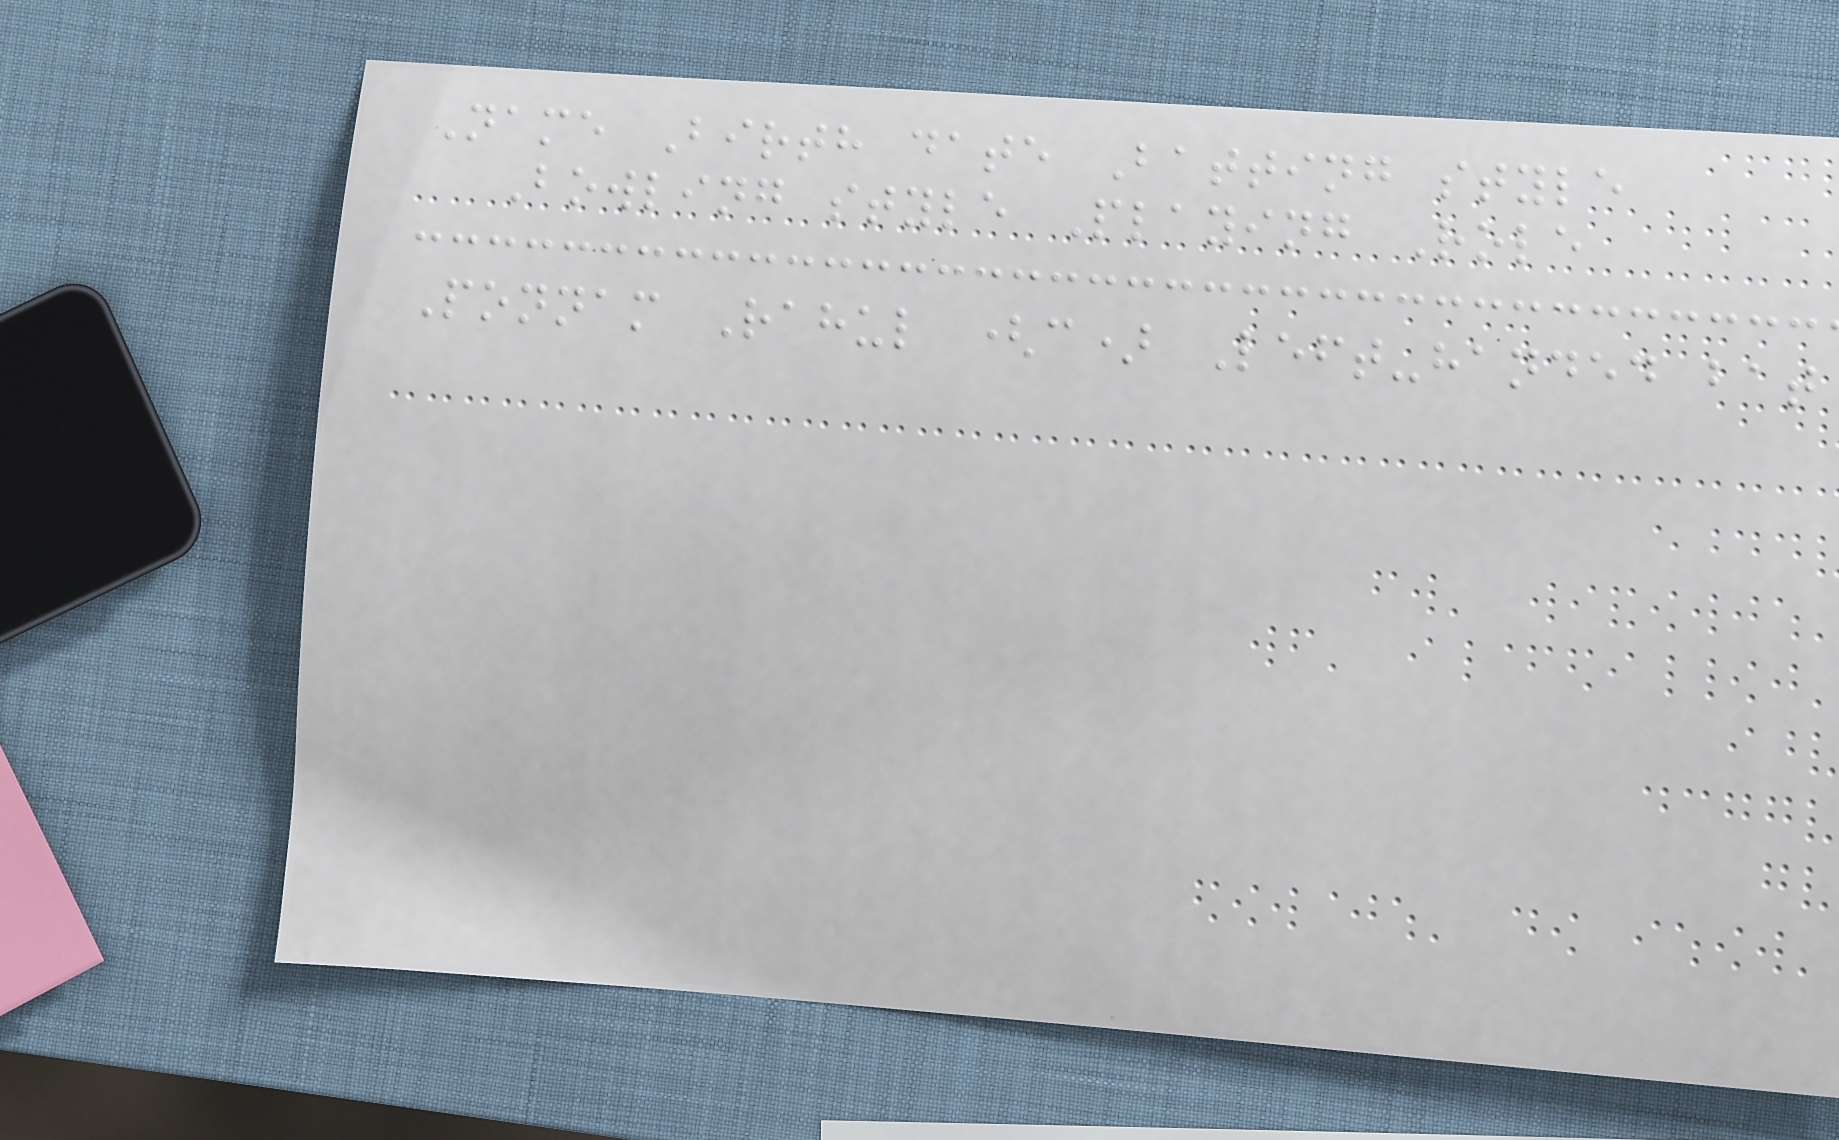Name Birth date Batting style
Bowling style Playing Role
Ponnam Rahul (c) Left-handed bat
